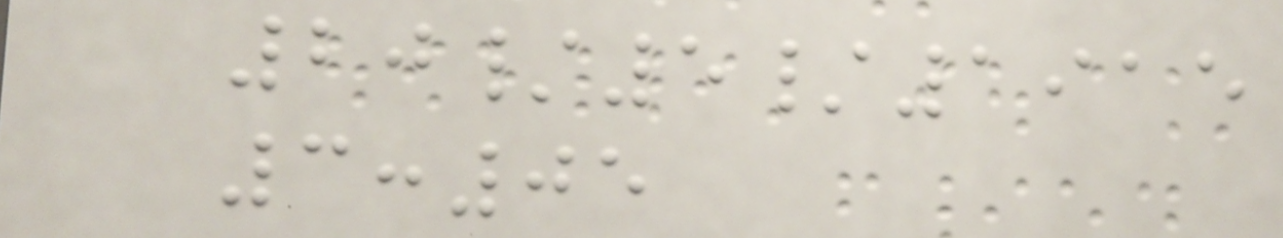20/5/1915
3:05
